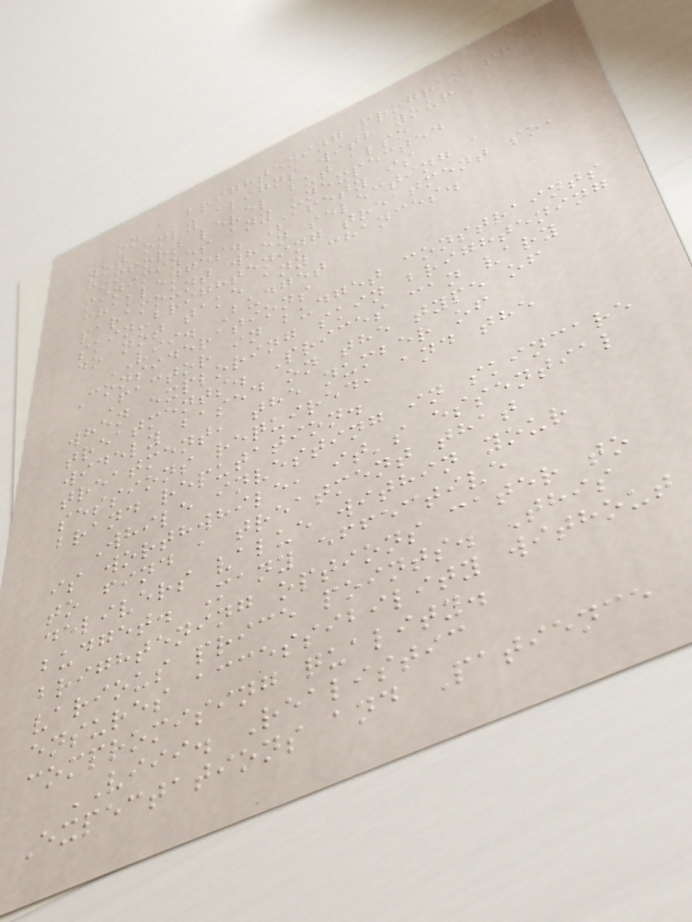on a brightening program that
not only aligns with your
comfort level but also
minimizes any unexpected
challenges. Safety is
paramount when selecting a
skin-brightening treatment so,
do not take any chances.
VII. Budget
Considerations
Factor in budget constraints
when exploring skin brightening
treatments. Prices can vary
widely based on the type of
treatment, the number of
sessions required, and the
brand reputation.
While investing in skincare
is worthwhile, it's essential
to find a treatment that
delivers value within your
budget. Many effective
brightening options cater to
various price points. This
ensures accessibility without
compromising quality.
VIII. Realistic
Expectations and Patience
